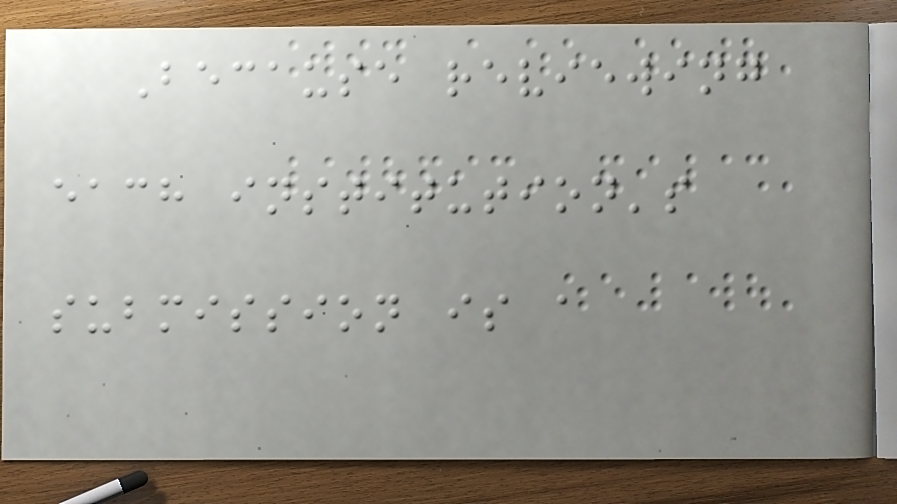Because reviewing
each institution's
submission is a
